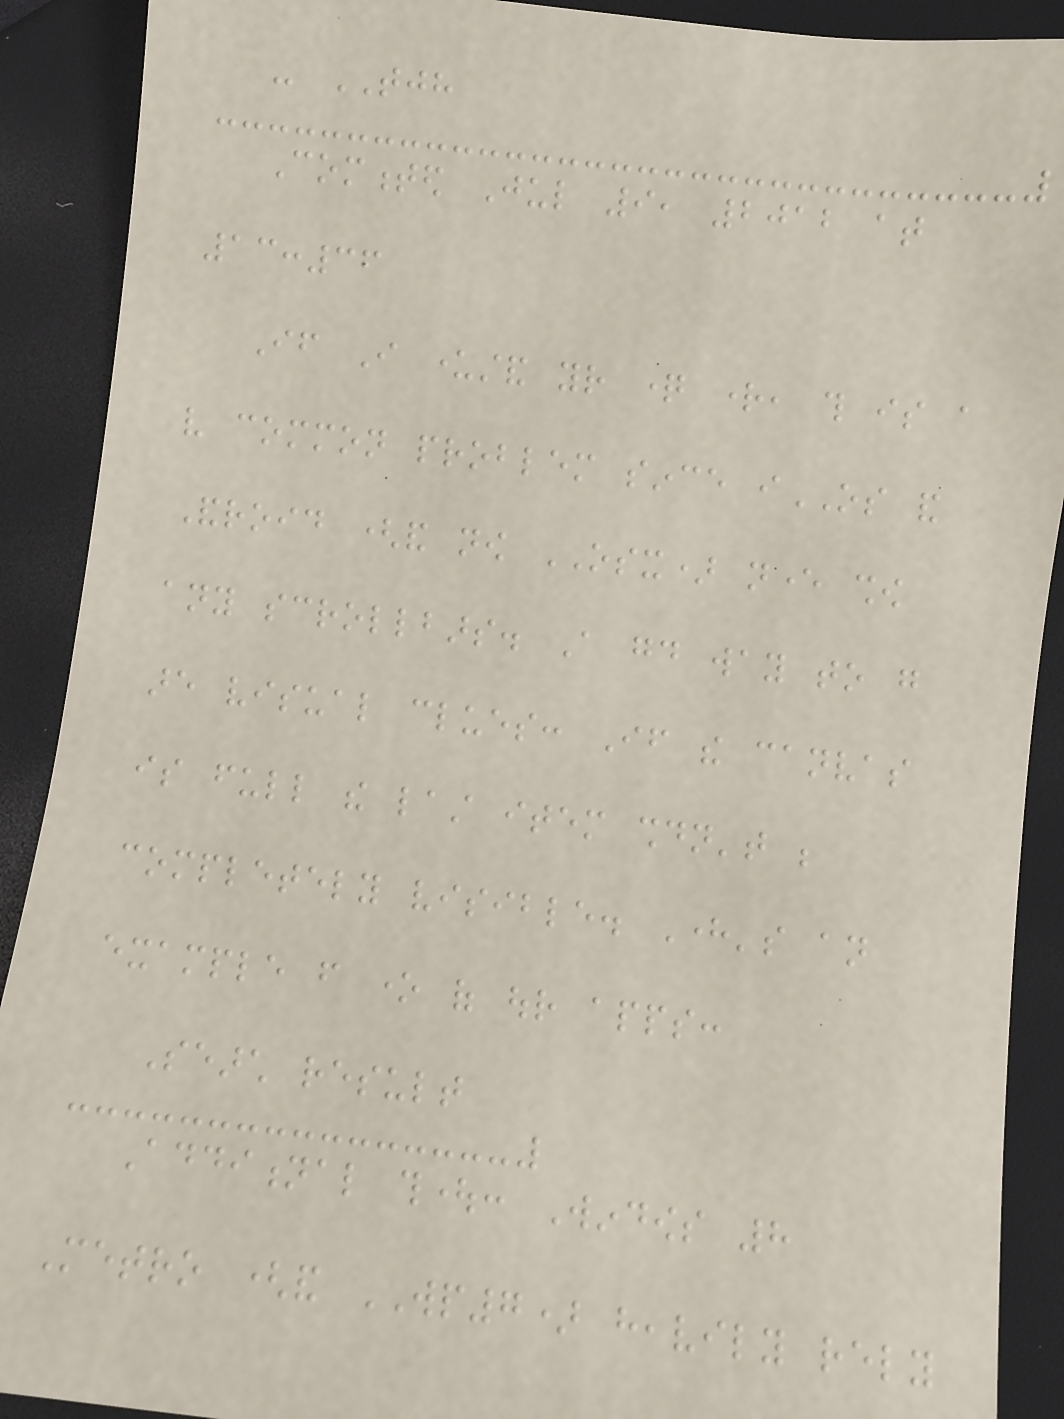- TJH
Commented Jul 9, 2012 at
13:36
If I understand your question right, this is a
very common problem since iOS and
Android (and now OSX) never show
any scrollbars. A good way to go
are visual clues: If the canvas
is full the last item shouldn't be
completely visible. Here's an
example from one of our apps:
Search result
Additional thought: Windows 8
Metro (and WP7) heavily rely
